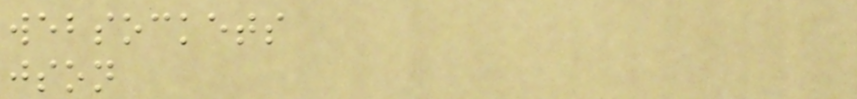websockets
json
